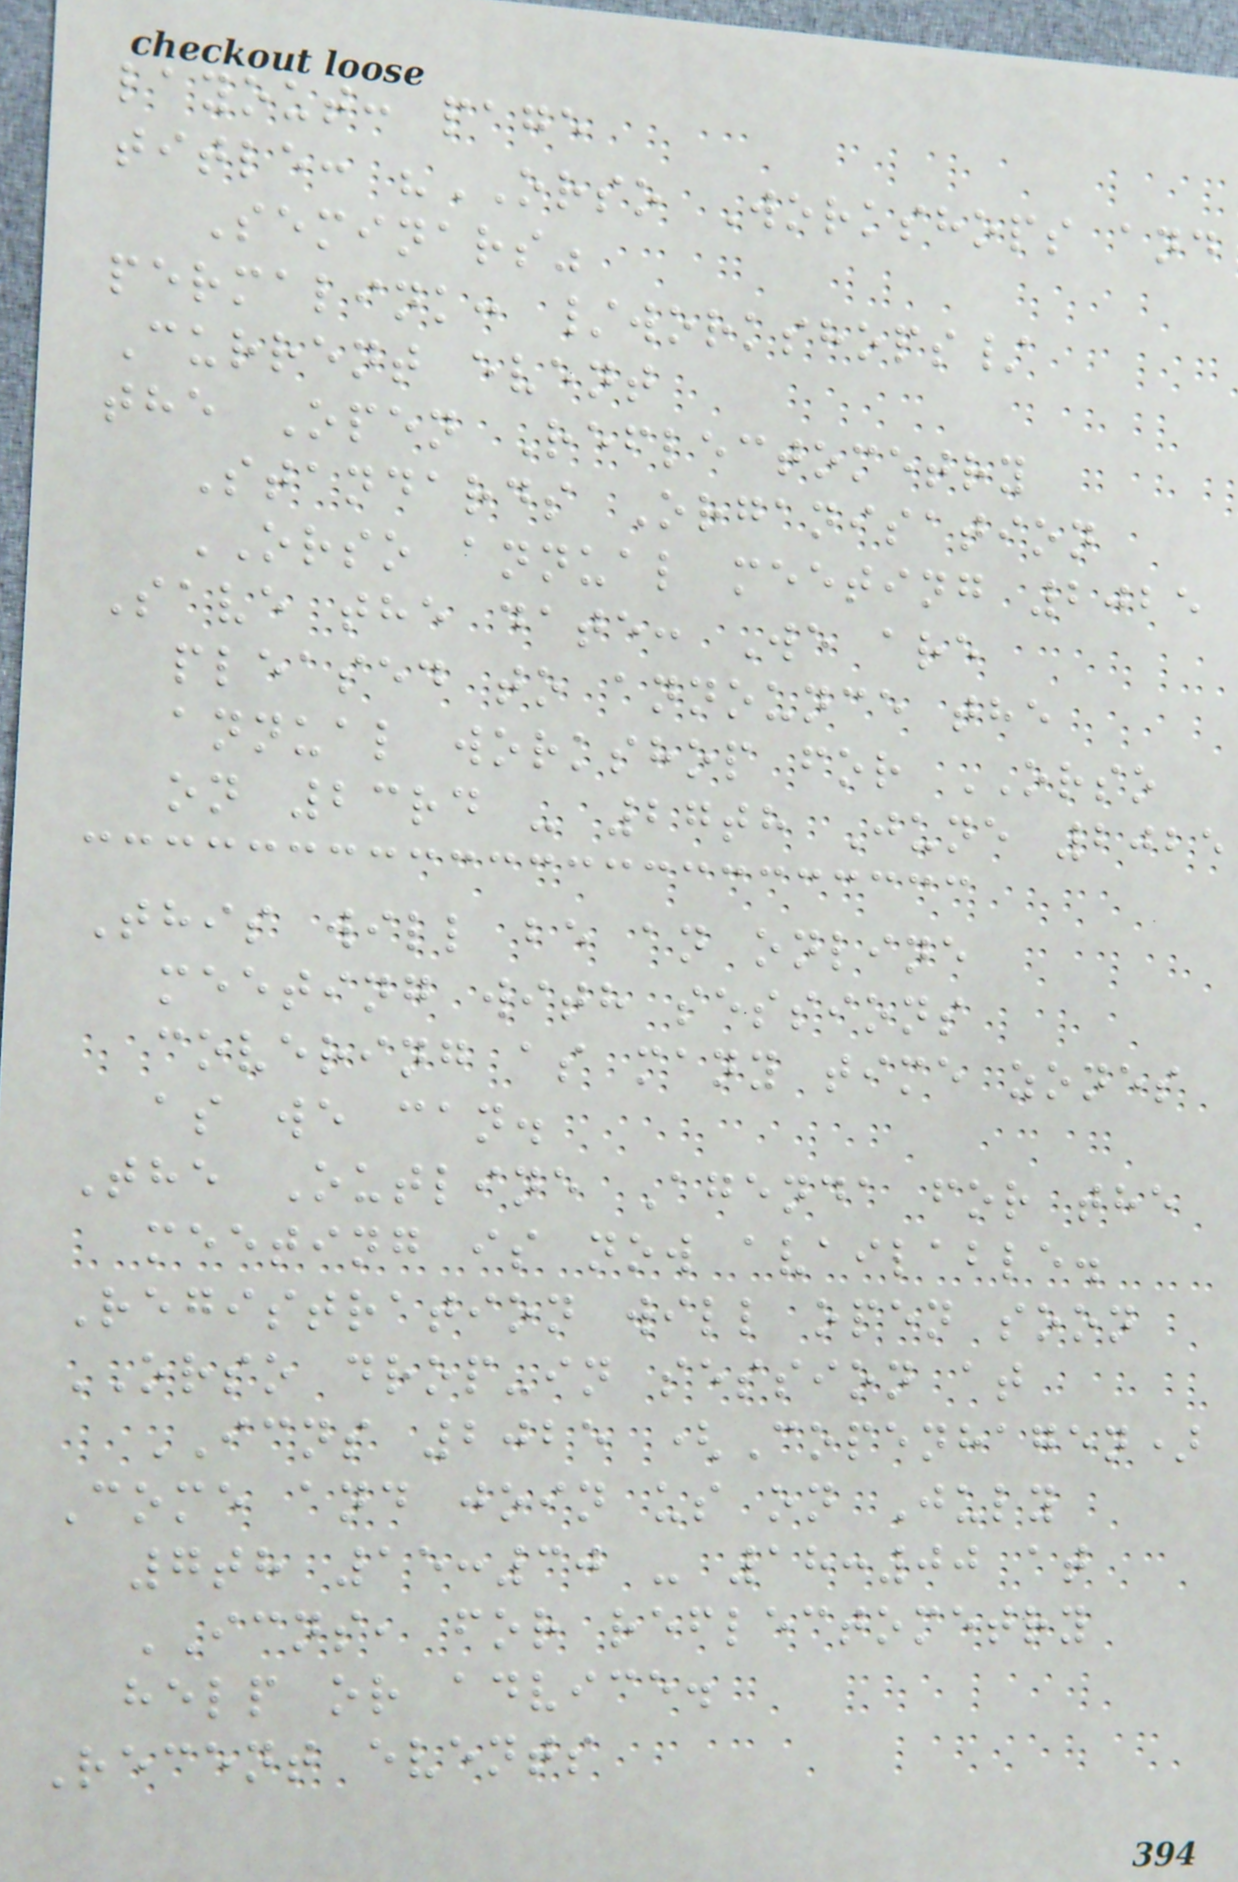layout: page
title: "ORSO Workshops and
Seminars"
permalink: /workshops/
Current event
the Open Reflectometry
Standards Organisation
ORSO annual meeting 2025
Save the date: We are
pleased to announce the
annual workshop for ORSO
on 23rd - 27th June 2025
This will be an online
meeting with sessions
covering as many time zones
as we can.
The Outline Agenda for the
meeting is now available.
Registration will open soon
ORSO drop-in session at
ICNS 2025 (Copenhagen)
Come and join us on July
7th 15:30 - 18:00 at
ICNS, for reflectometry
help or advice.
Recent events
